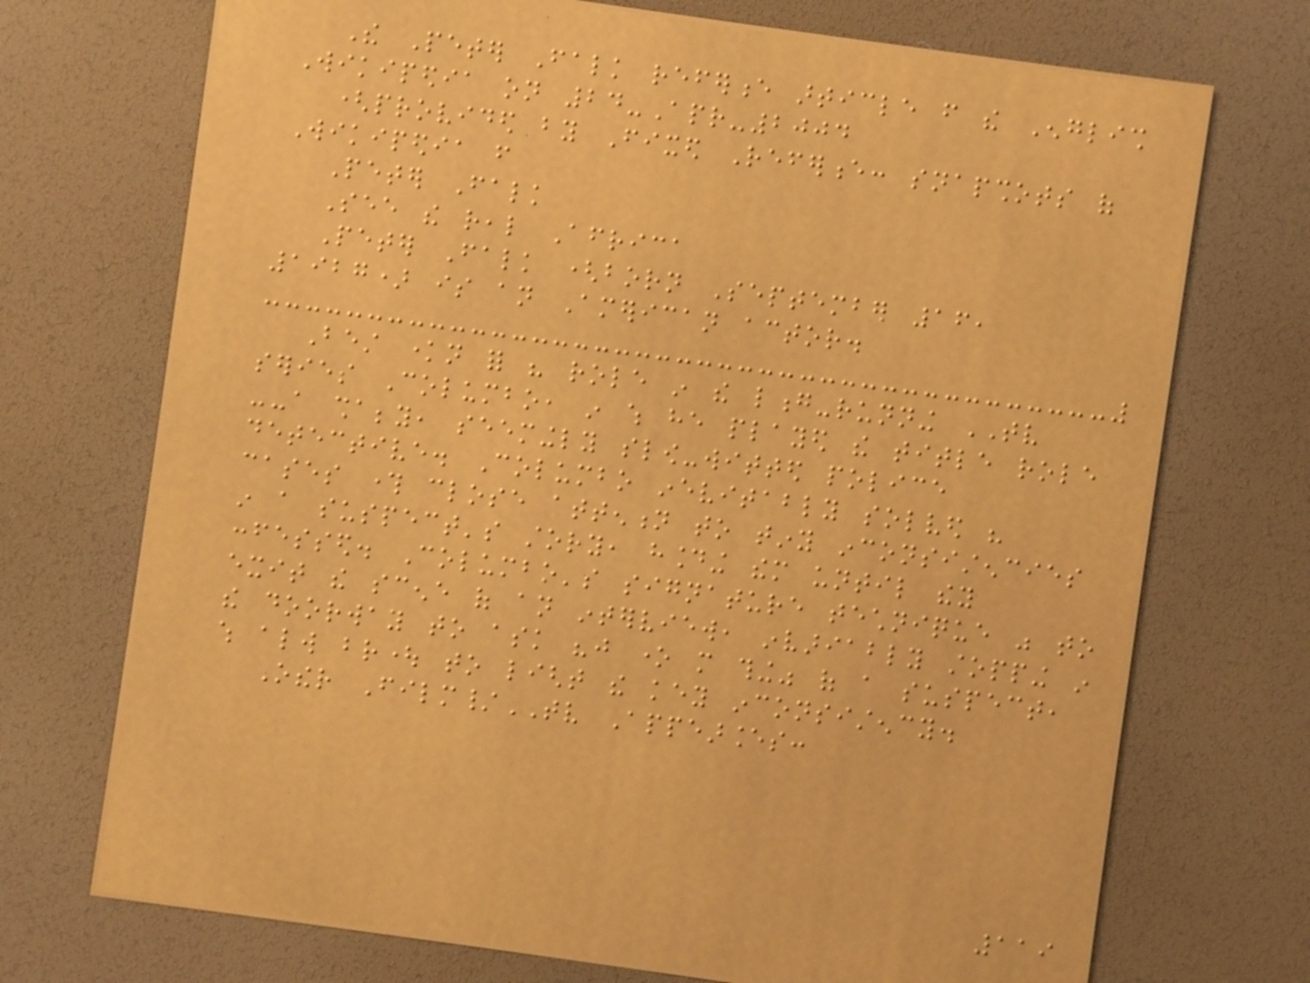The Peter Falk reference article from the English
Wikipedia on 24-Apr-2004
(provided by Fixed Reference: snapshots of
Wikipedia from
Peter Falk
See the real Africa
Peter Falk (born September 16,
1927) is an American actor.
Best known for his role in the long-running TV
series Columbo, in which he played the title role
--a shabby, seemingly slow-witted police
detective. Columbo inevitably solved his
cases through close attention to tiny inconsistencies
in a suspect's story, hounding them until they
confessed. Columbo's signature technique was to
exit the scene of an interview, invariably stopping in
the doorway to ask "just one more thing" of a suspect,
which always brought to light the key inconsistency.
Other Film/TV Appearances:
119
